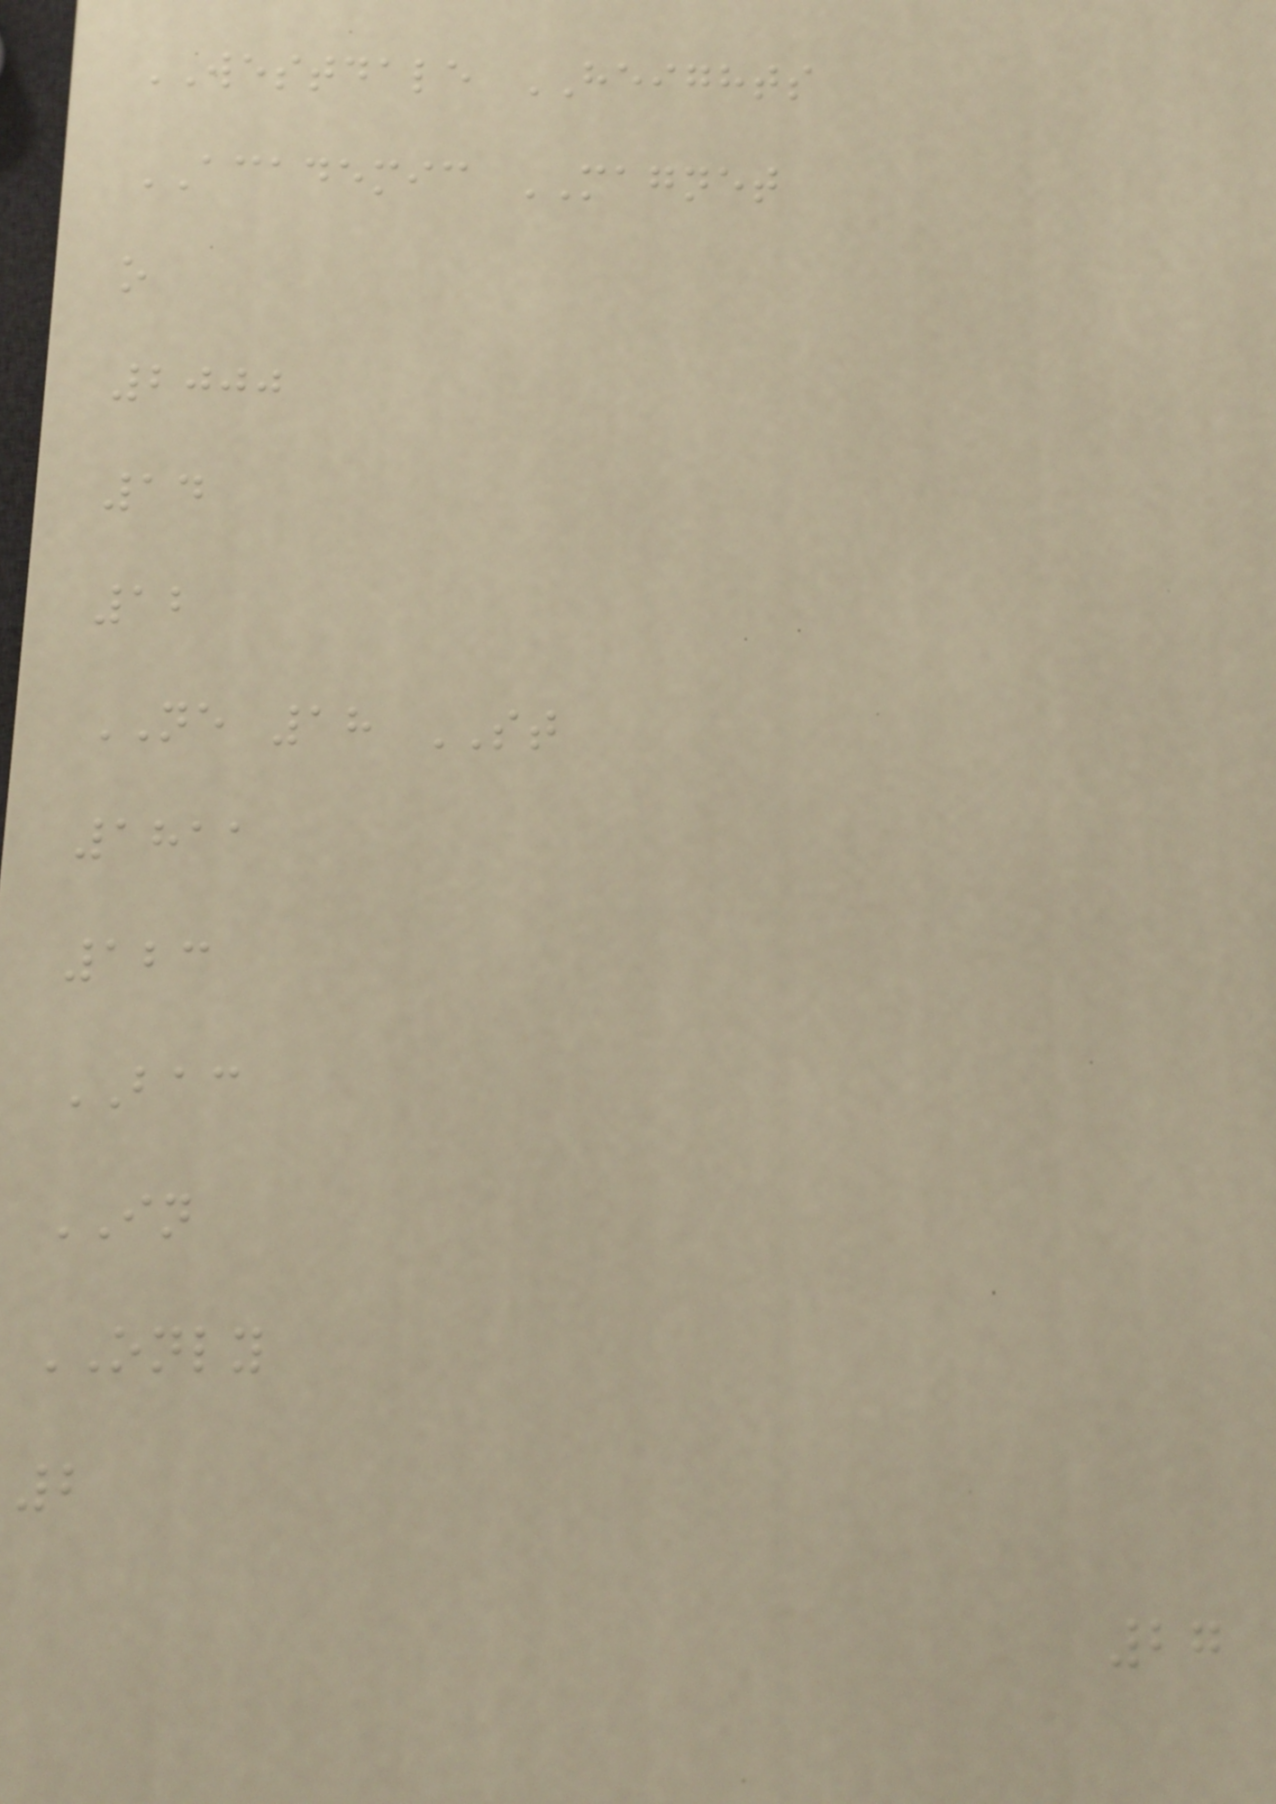WESTDALE HEIGHTS
ACADEMIC MAGNET
o
2000
14
12
NE 18 ST
1811
123
BAC
IN
ONLY
2
27
